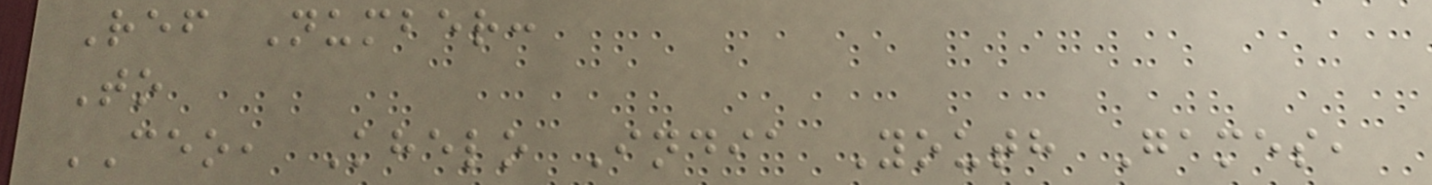Ref Number:
To
CEO, Khelo India Youth Games,
